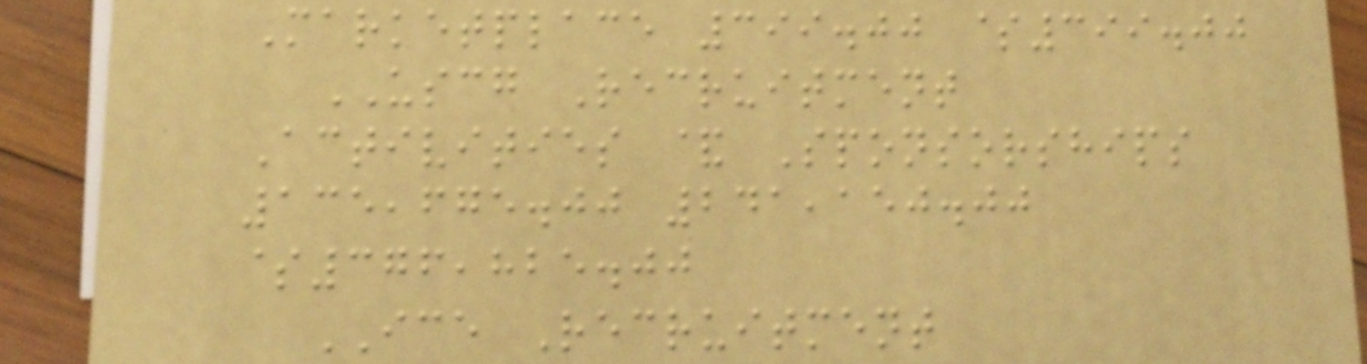Marketplace 399.00 $399.00
USCG Recruitment
Activities & Sponsorships
135,675.00 241,150.00
$376,825.00
ICE Recruitment
